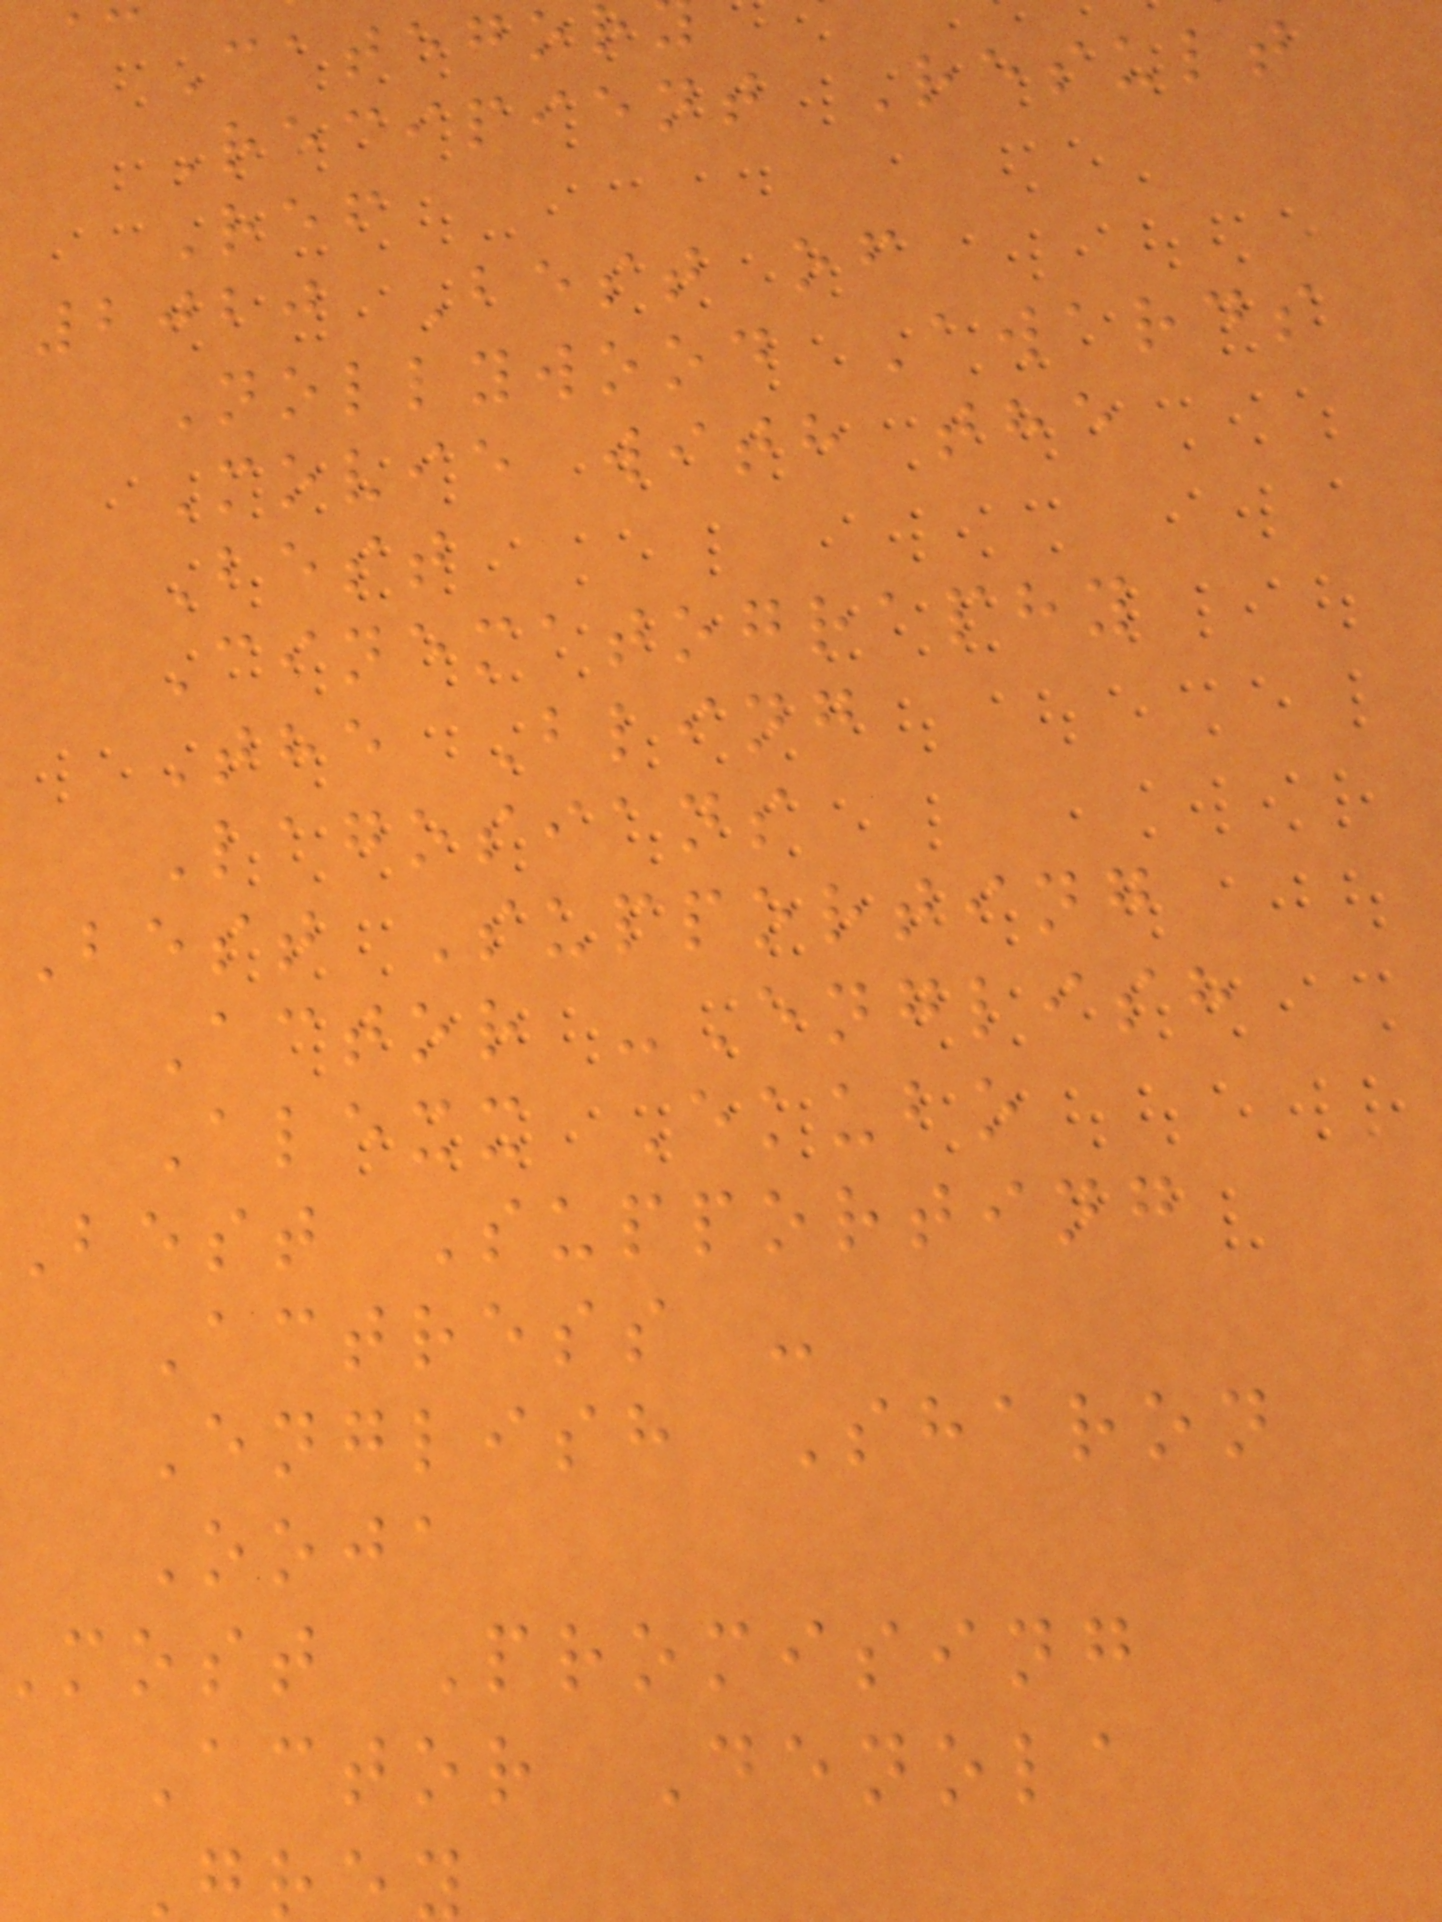Catego
Recipient Result
Ref
2020 Best of
Nollywood Awards
Movie with the
Best
Cinematography
The Bling
Lagosians
Best Supporting
Actor -English
Alexx Ekubo
Best Supporting
Actress -
English Sharon
Ooja
most Promising
Actor Denola
Grey
